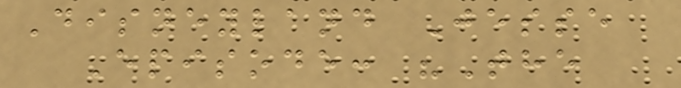Disneyland Jesse
Episode: "The
